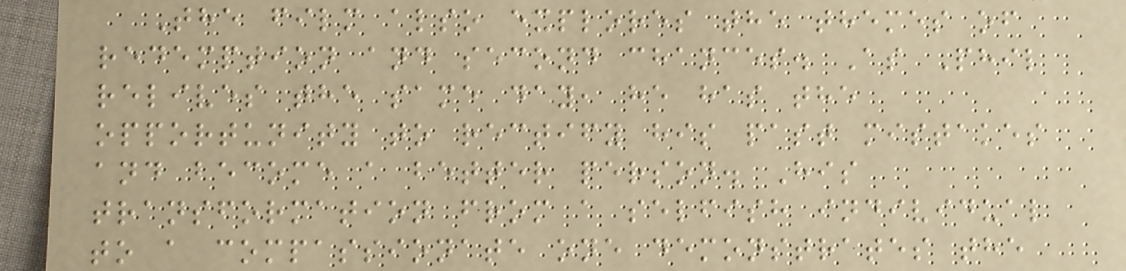The film also explores the themes of
redemption and second chances. As Phil
relives the same day, he has the
opportunity to rectify his past mistakes
and become a better person. His
transformation from a selfish individual
to a compassionate one demonstrates the
